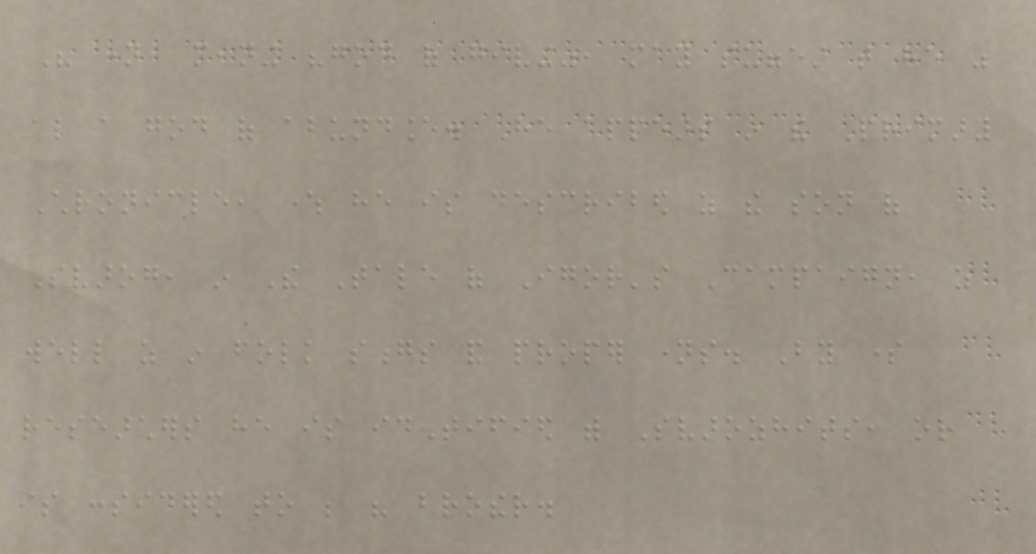His name, meaning "god of giving", may suggest that he was
also a god of abundance. He appears in the Primary
Chronicle, where he is described as the son of
Svarog, in The Tale of Igor's Campaign, as
well as in folk songs and proper names. By some
researchers he is identified with Svarozhits, or
is considered to be his brother.
